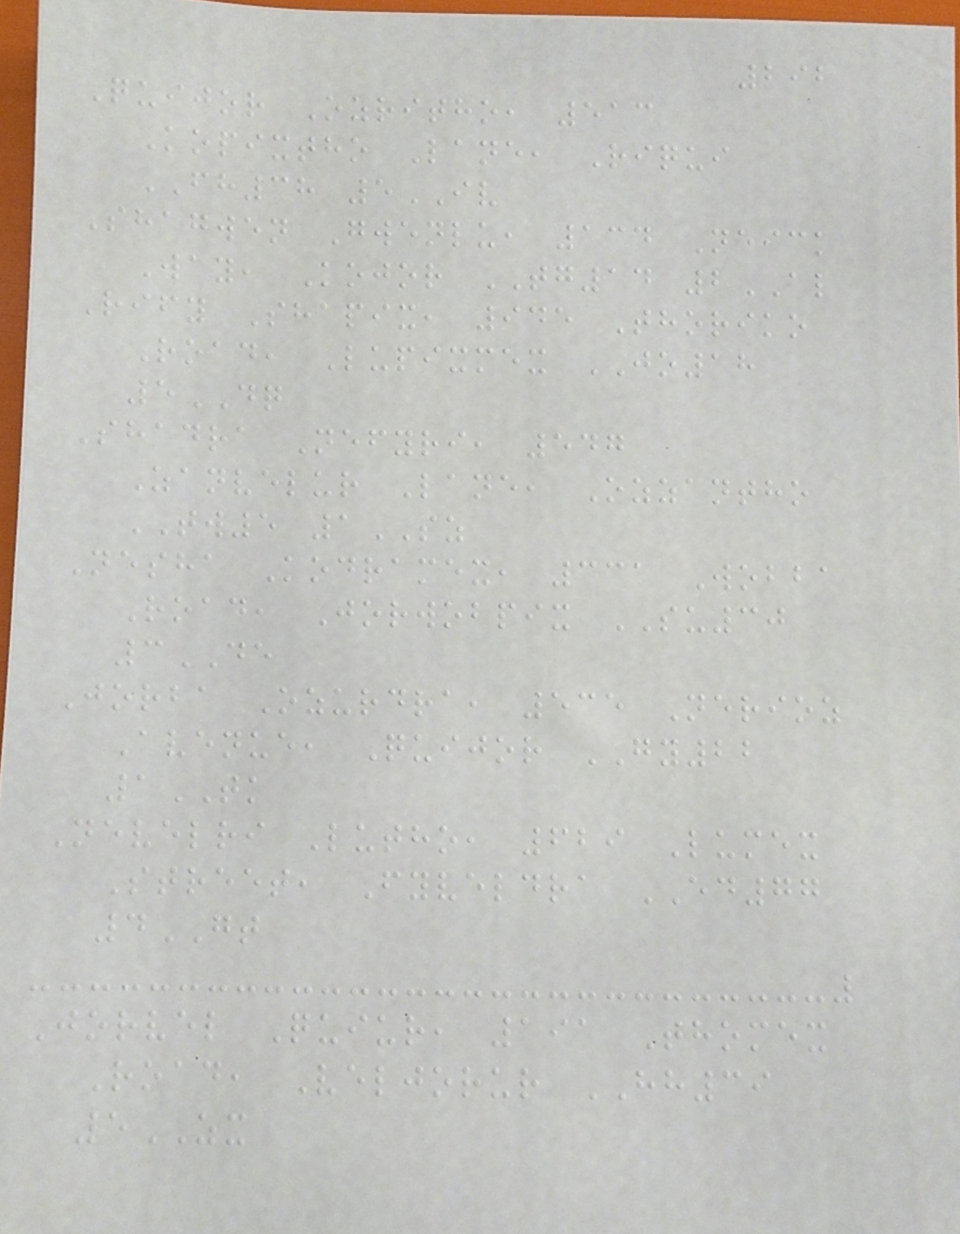292
Quijor Ozritho, 513
Kopixtho Lane, Riqui
FH38 5IV
Shagwen Gwenlu, 134 Neick
Way, Kojor TG14 2AL
Rify Shapix, 945 Thoriko
Road, Lupixmex JO18
5DQ
Shadra Nefyri, 547
Zanvelur Lane, Ozzantho
TW5 1SZ
Nesha Kodramex, 331 Wobba
Road, Jorwobpix SU30
3DE
Jorba Ozurdra, 535 Nerioz
Avenue, Quijor GY22
1TK
Nevelri Lutho, 629 Lumex
Street, Fyveldra ED77
4GT
Jorvel Quiur, 191 Thomex
Road, Veljorur HH39
5ZX
